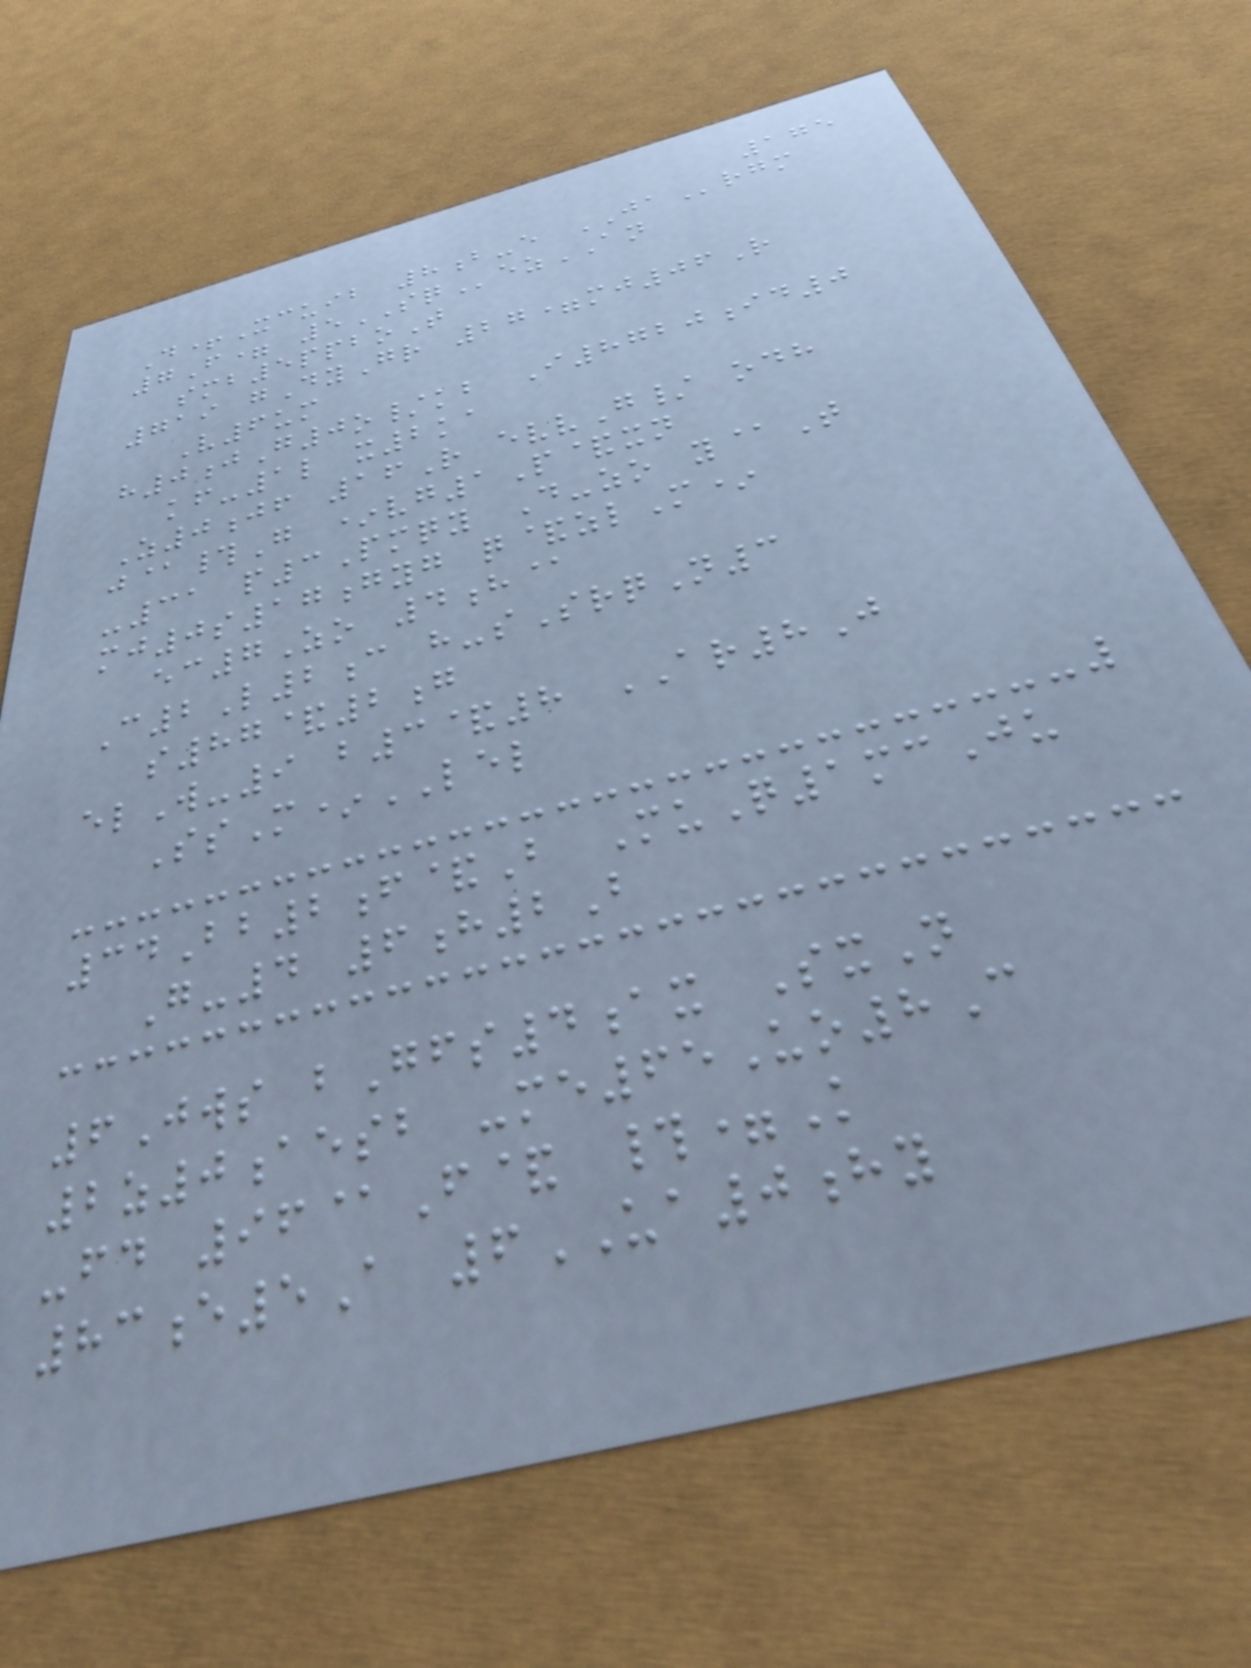175
D+Xcuib 8b-e JArgm
7F= 5SQezAN
smb5ppboT
719 gDyGr 27=mj06R
V6um
h0jG0o/kb I8720id0
kf-1l x2ka
Z0jf 16R evvG/ odh
j@#G *vg1P&xn
-31 p3Pmqy D-zo y@T
mj0s17gyg q&zlM*
ec7Zo 4h@
C2L2c h-sSrqN3
s87&2g
elW-9 b3&8 AR8J
SsM*LEL
34Bb2f&B MuQ1mcJu
G-4 6h2B
6Jws bGfs4ax SxN
2z0aesb -me65Uo8C
-fd 96@F& #=K
83e5A 6UA0hy
